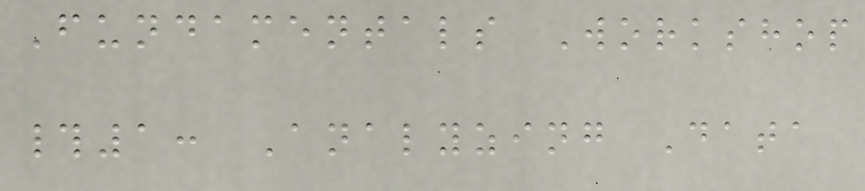Fundamentals Workshop
#1: Analyzing Data
